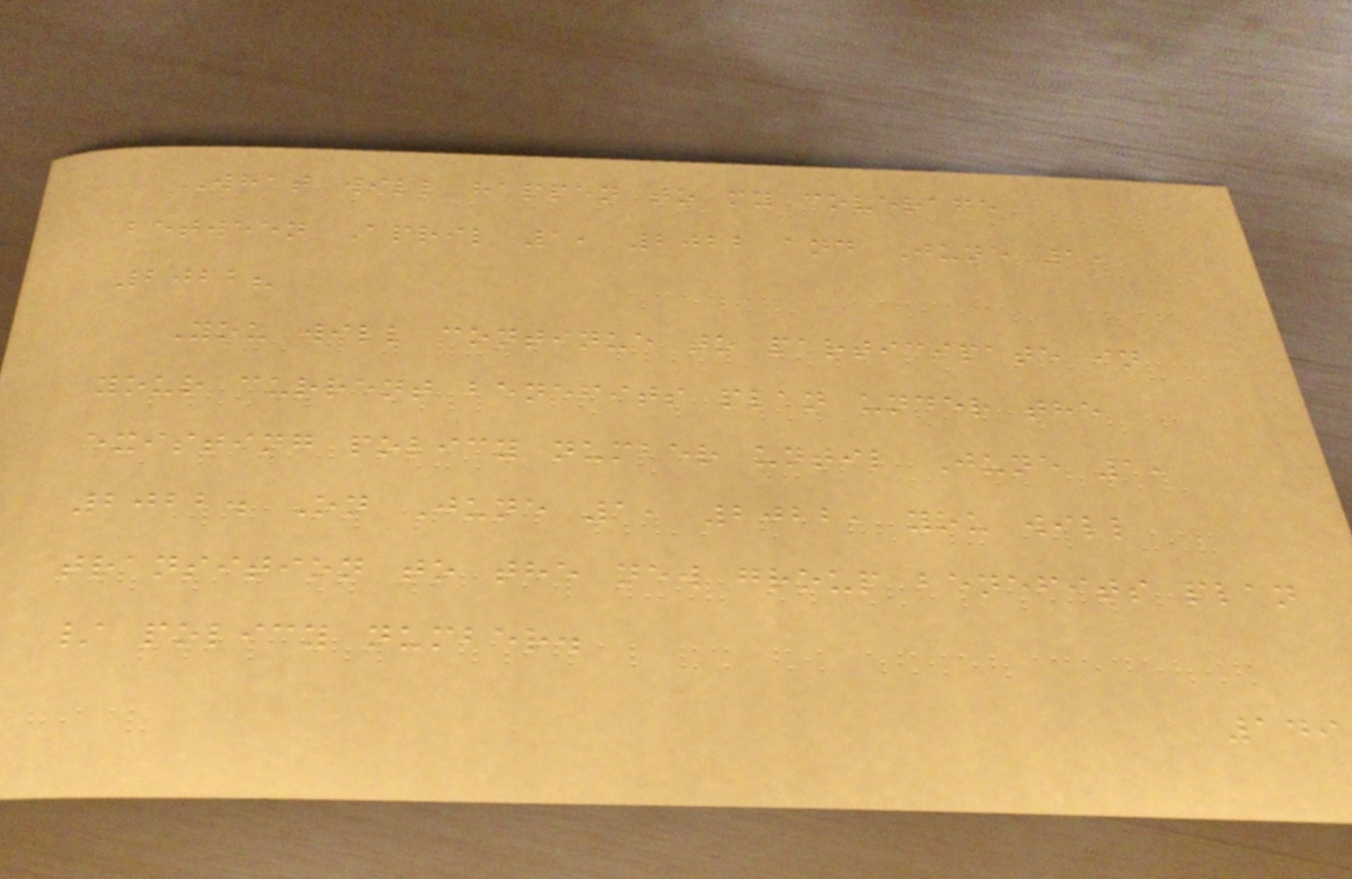What will happen to my coverage
between April 1, 2022 and June 1,
2022?
You will continue to participate in
your current benefits plan under the
existing policy number until June 1,
2022. On June 1, 2022, you will
transition to the new group benefits plan
/ policy number.
149
